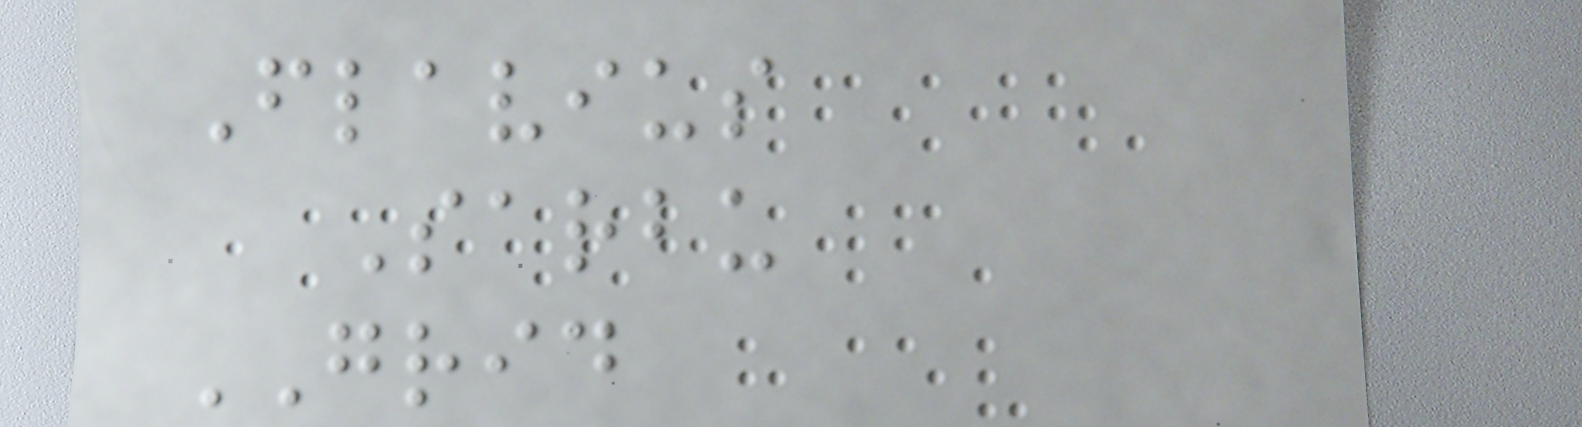Flavius
Sarbu
GRID
